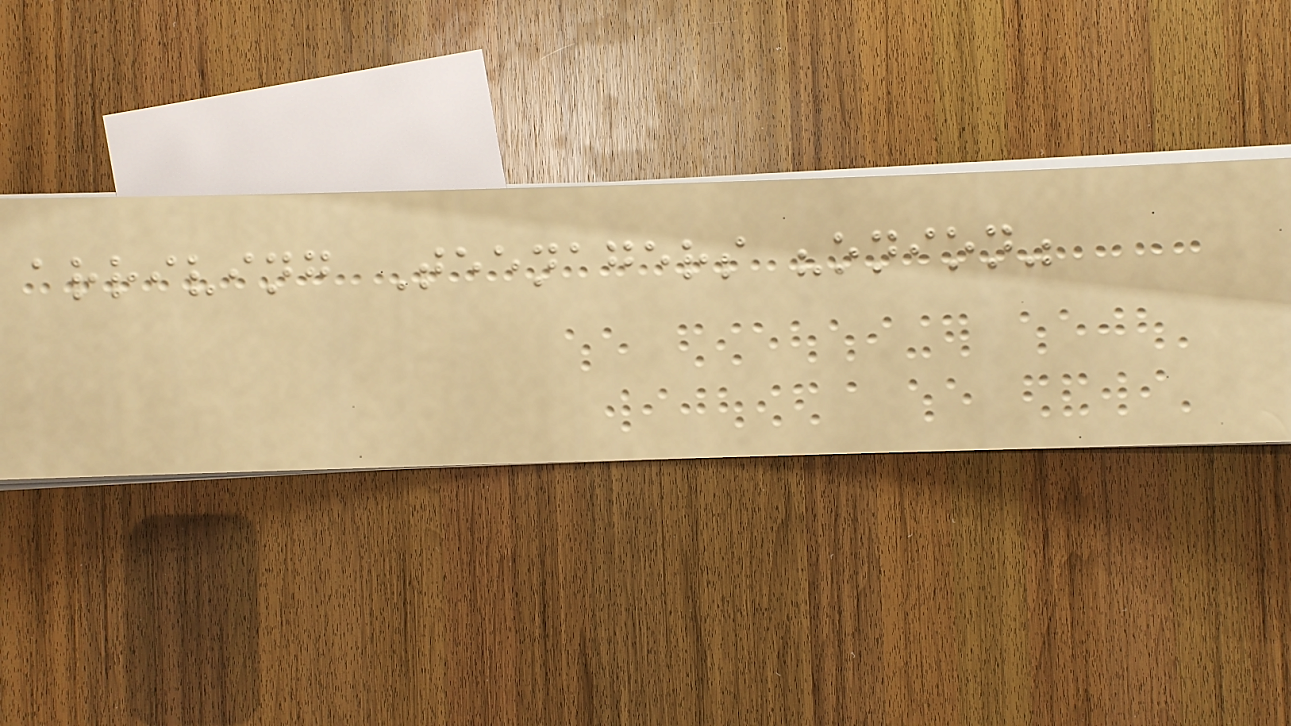arriving Teenagers "onion"
